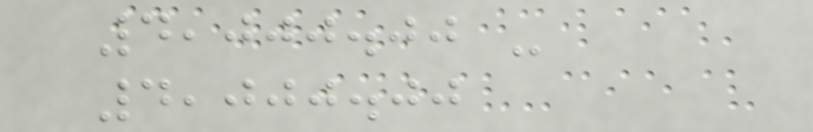4,000.00 -
4,000.00
